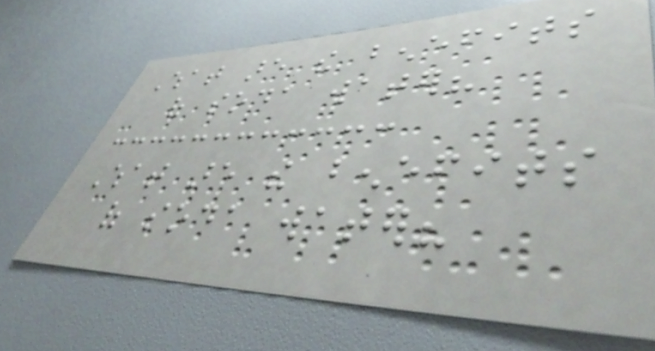What are the benefits
of soda water?
What are the benefits
of soda water?
